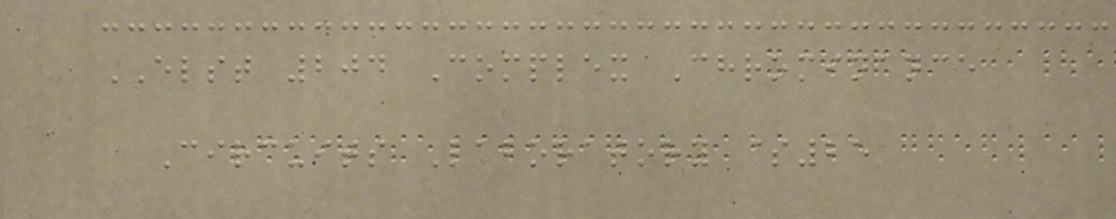ELST 204 Complex Chrominance
Circuits Laboratory $25
